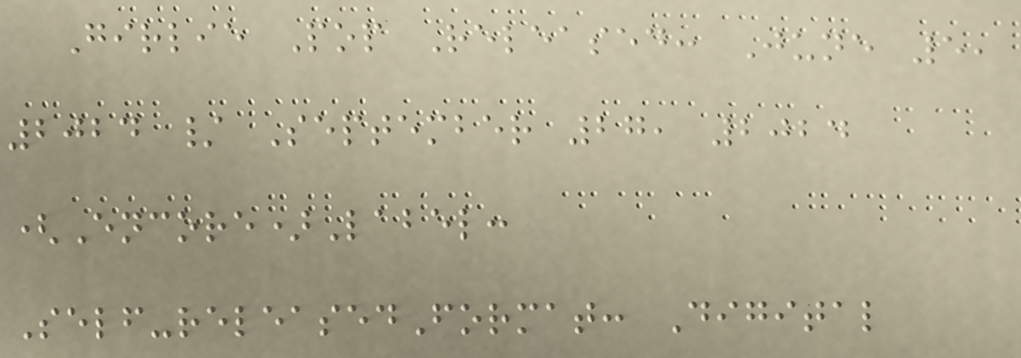Girlie Pop Released: June 5,
2024 / September 27, 2024
(Encore)Label:
Self-releasedFormat: Digital
